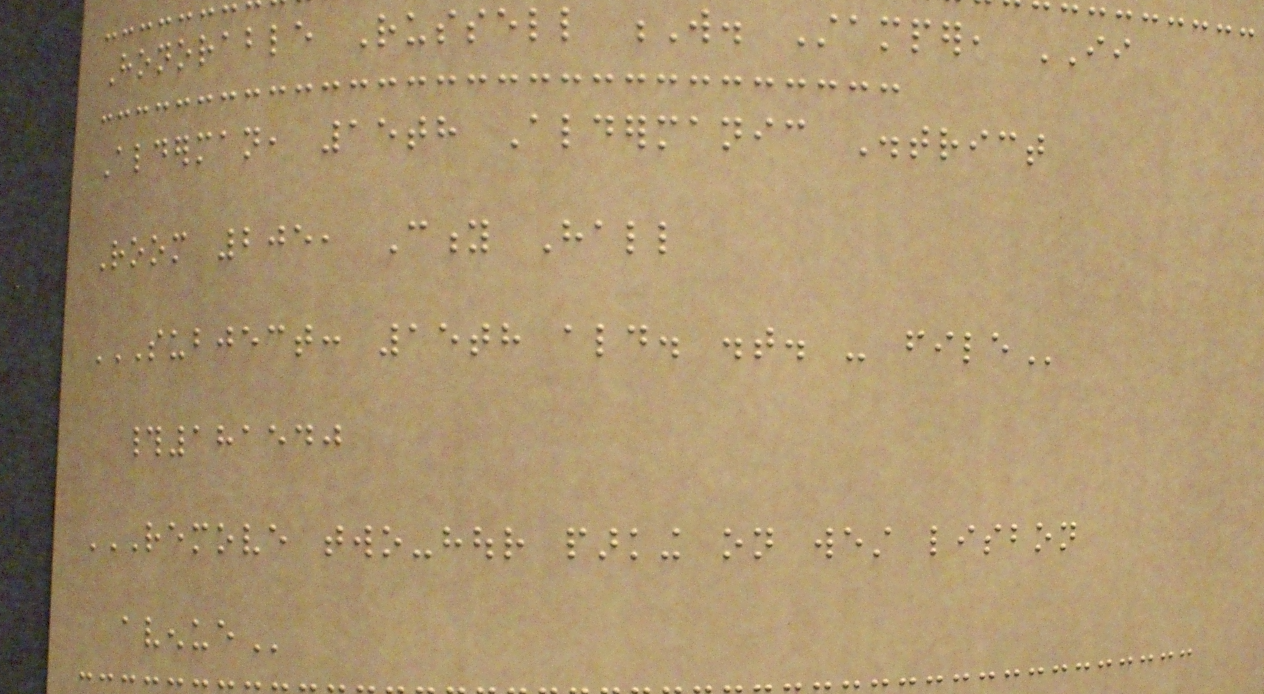Honorable Russell W. Stamper, II
Alderman, 15th Aldermanic District
Room 205, City Hall
SUBJECT: 15TH ALD. DIST. - FILE
#181540
REMOVE TWO-HOUR PARKING ON WEST LISBON
AVENUE
